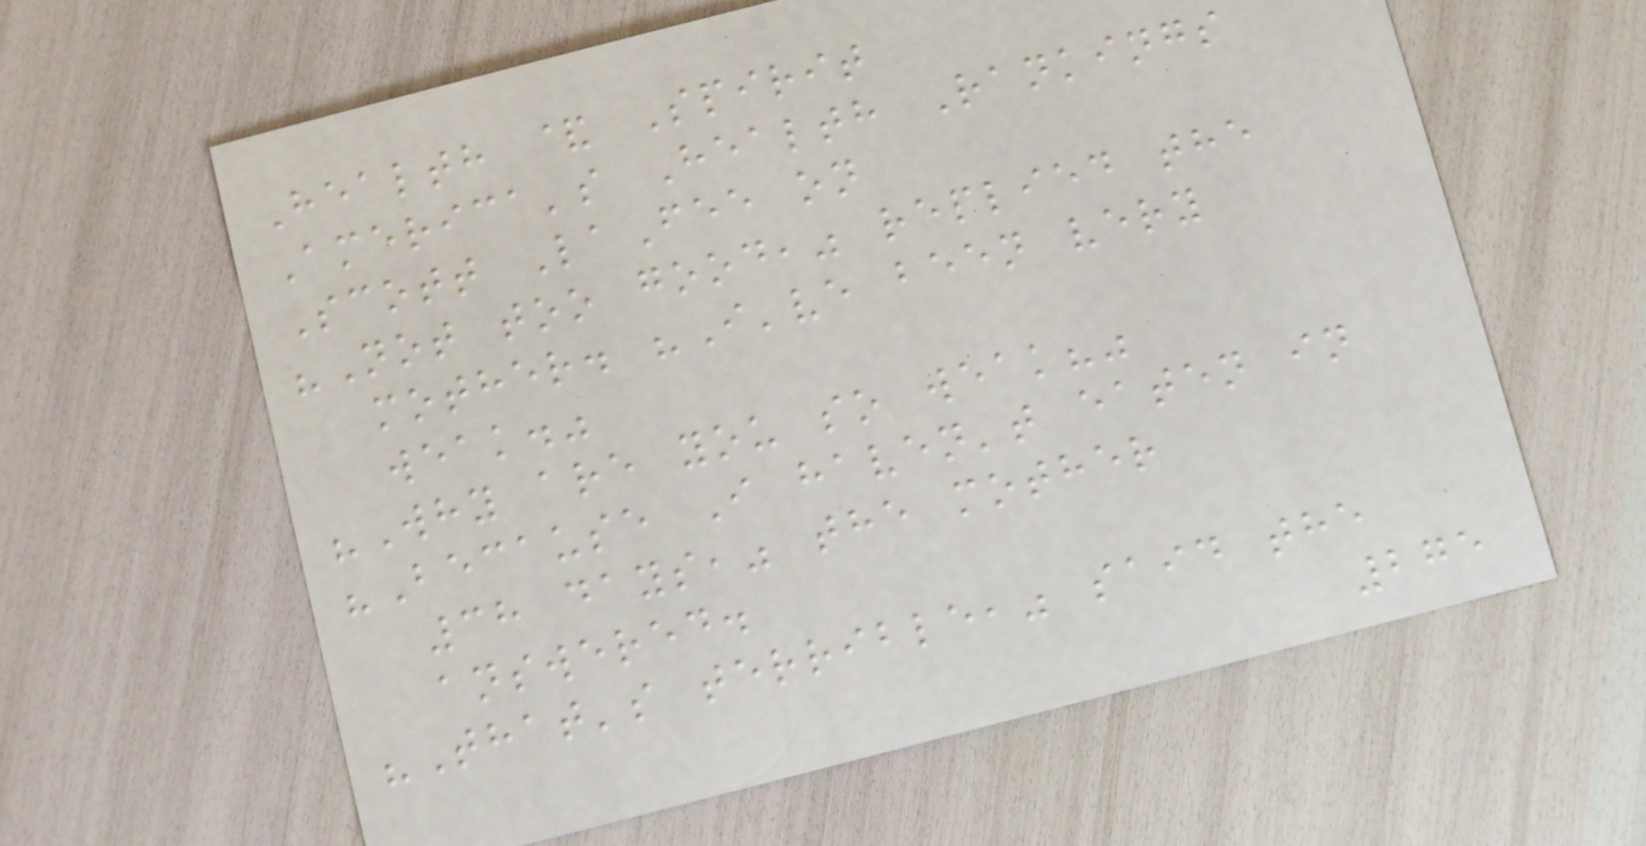Health & Spirit
America's Health Rankings
Scott LaFee on
"Not too good," replied the
mother. "I've been very
weak."
"Why are you so weak?"
"Because I haven't eaten in
38 days," the mother
answered.
"That's terrible," said the
275
